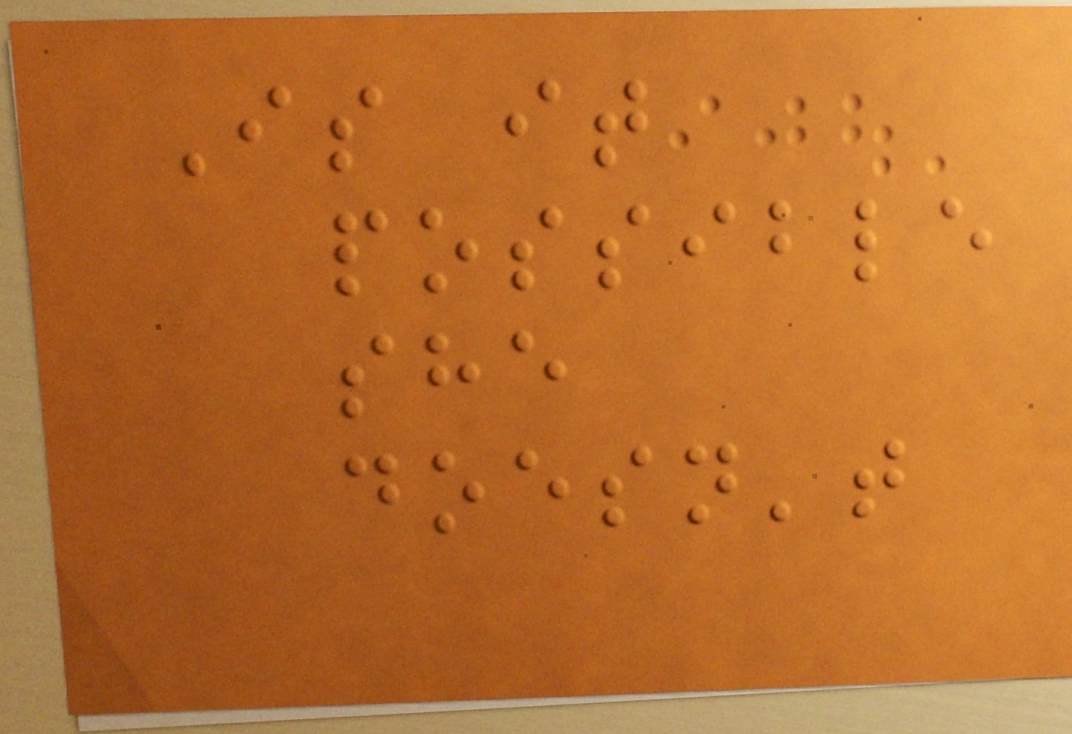Is it
possible
she
doesn't
